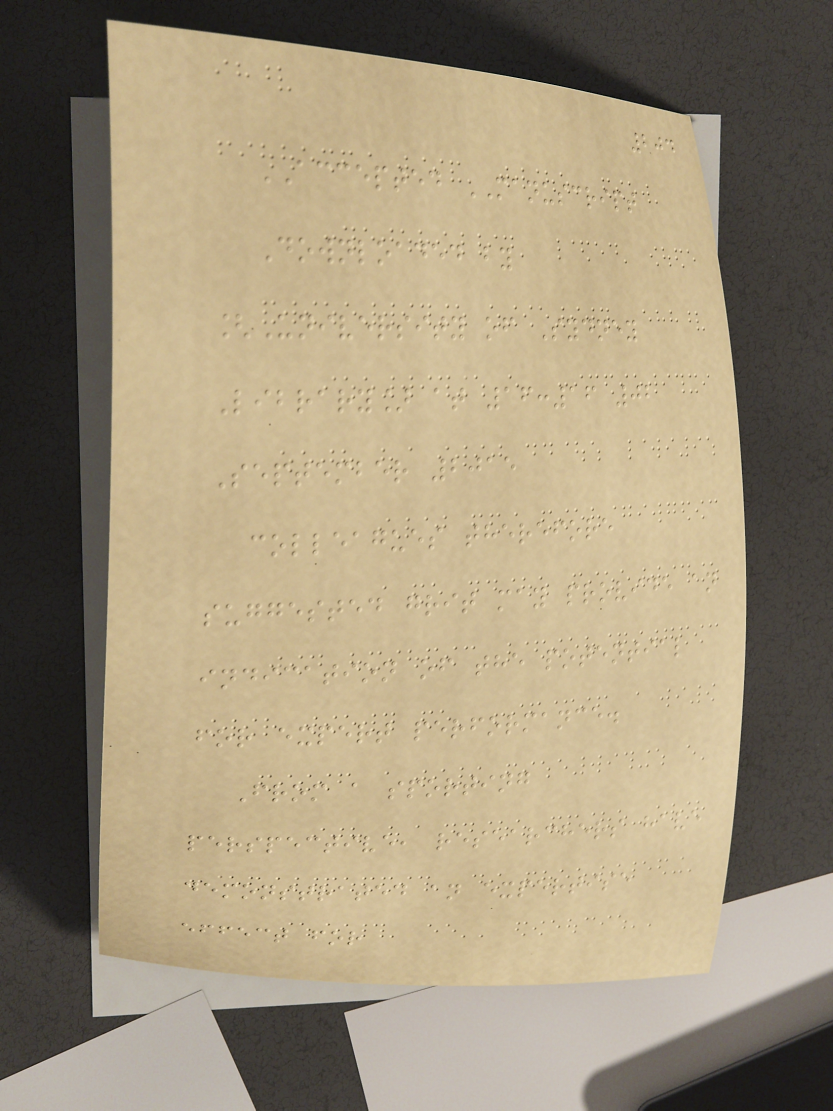204
ACCEPTED MANUSCRIPT
Downloaded by
[University of Sydney
Library] at 16:16 02
September 2015
colleagues therefore
suggested grit may provide an
indication of the potential
for expert performance.
From a sporting
perspective, researchers have
demonstrated an expertise
effect for
